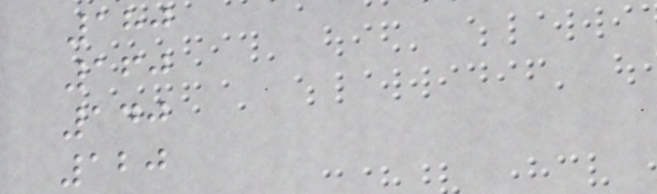180
160
140
120
